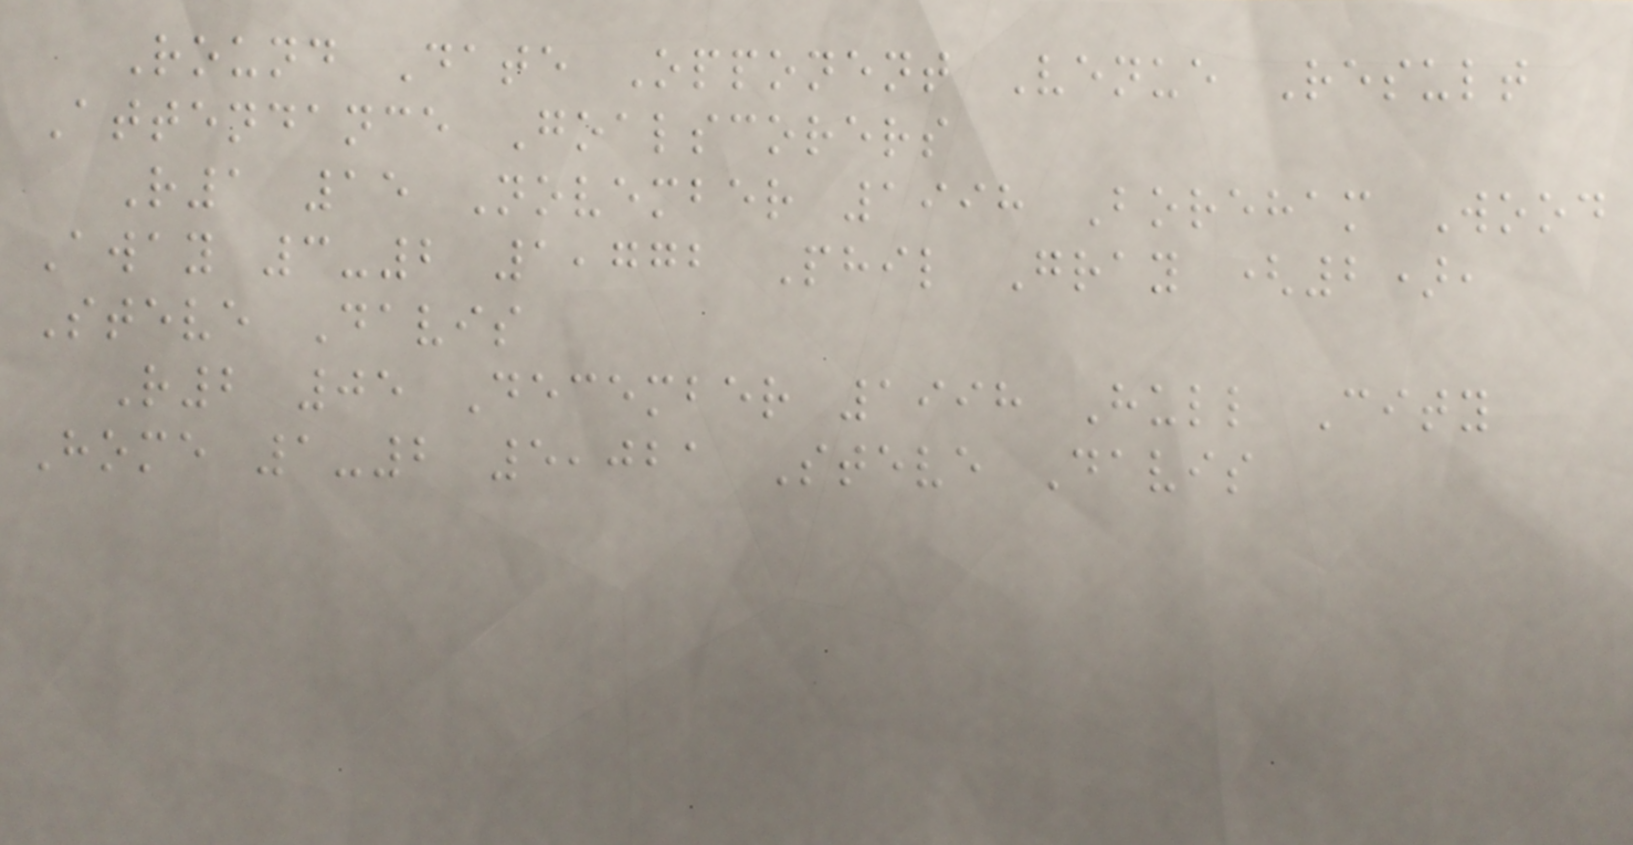Round Date Opponent Venue Result
Attendance Goalscorers
R1 15 November 1998 Boreham Wood
Away 3-2 1,772 Phil Gray (2),
Steve Davis
R2 05 December 1998 Hull City
Home 1-2 5,021 Steve Davis
